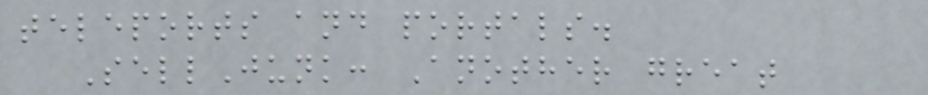teleports and portals.
SellJunk: Another great
